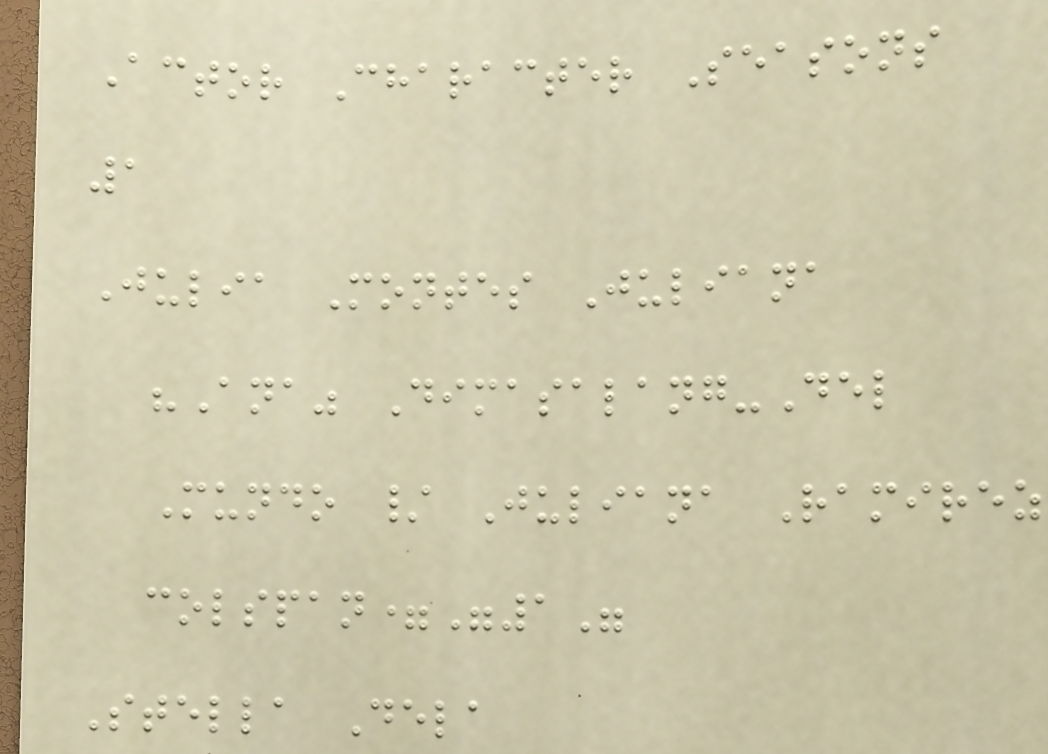Actor Character Seasons
1
Julia Montes Juliana
"Ana" Dimasalang-Del
Mundo / Juliana Ramirez
colspan="1"
Stella Dela
